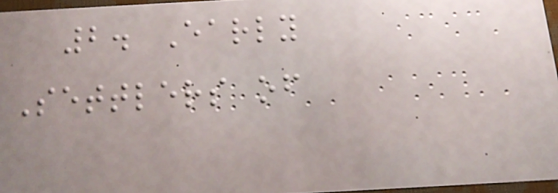2. Early
Settlers of
